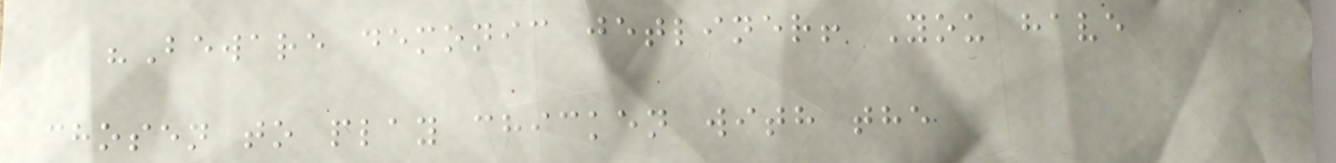"Beware demonic jetliner! You have
chosen to play chicken with the
